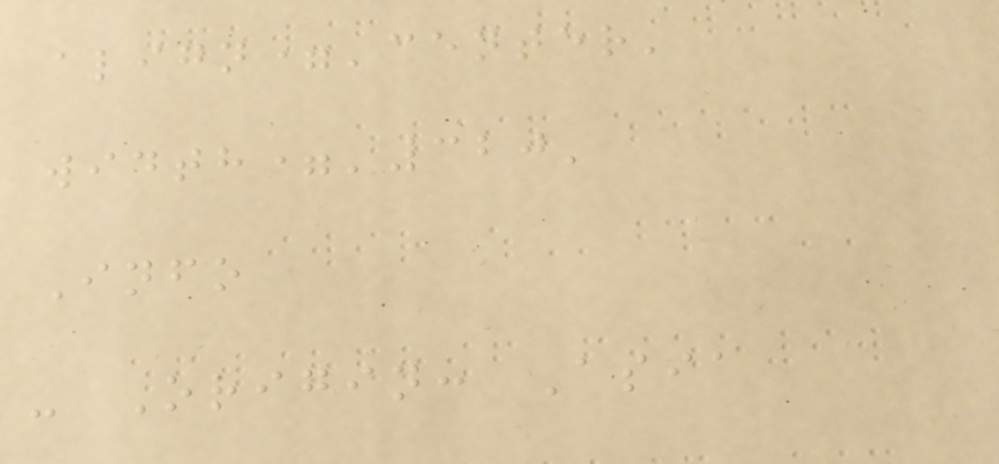align='center'
width='320'
Info
- Origin: Asia
